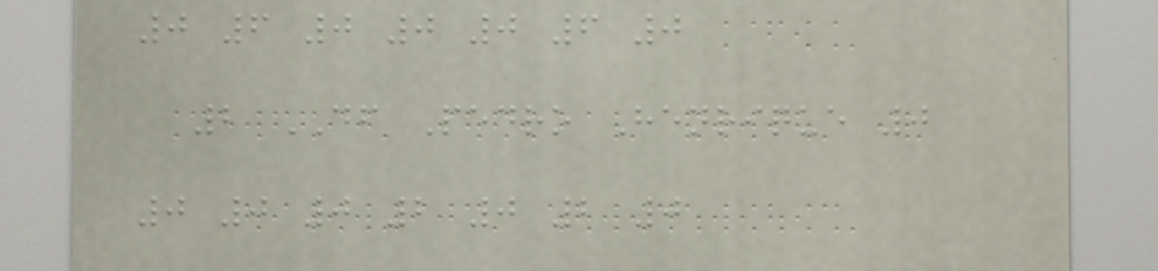0 6 0 0 0 6 0
2 DF Pedro Henrique 0
0 0 0 2 0 2 0
